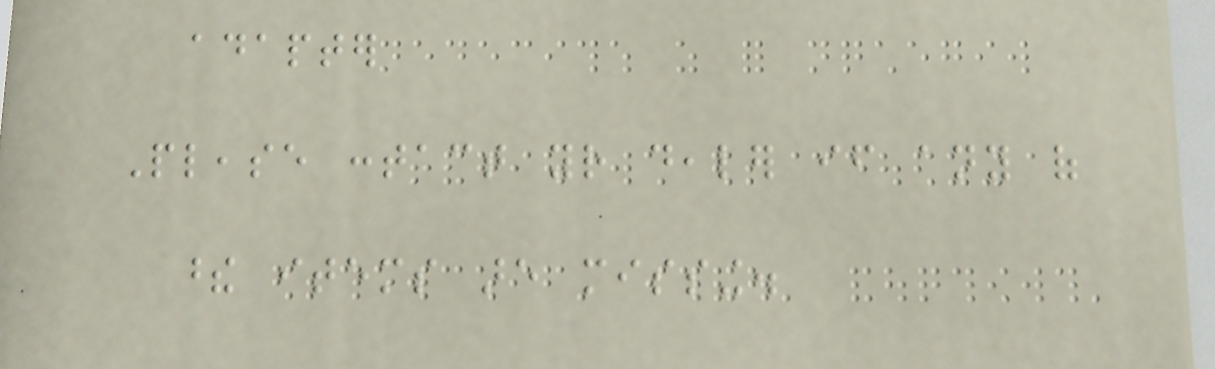adapter
Please contact your dealer if any of
these items are missing.
